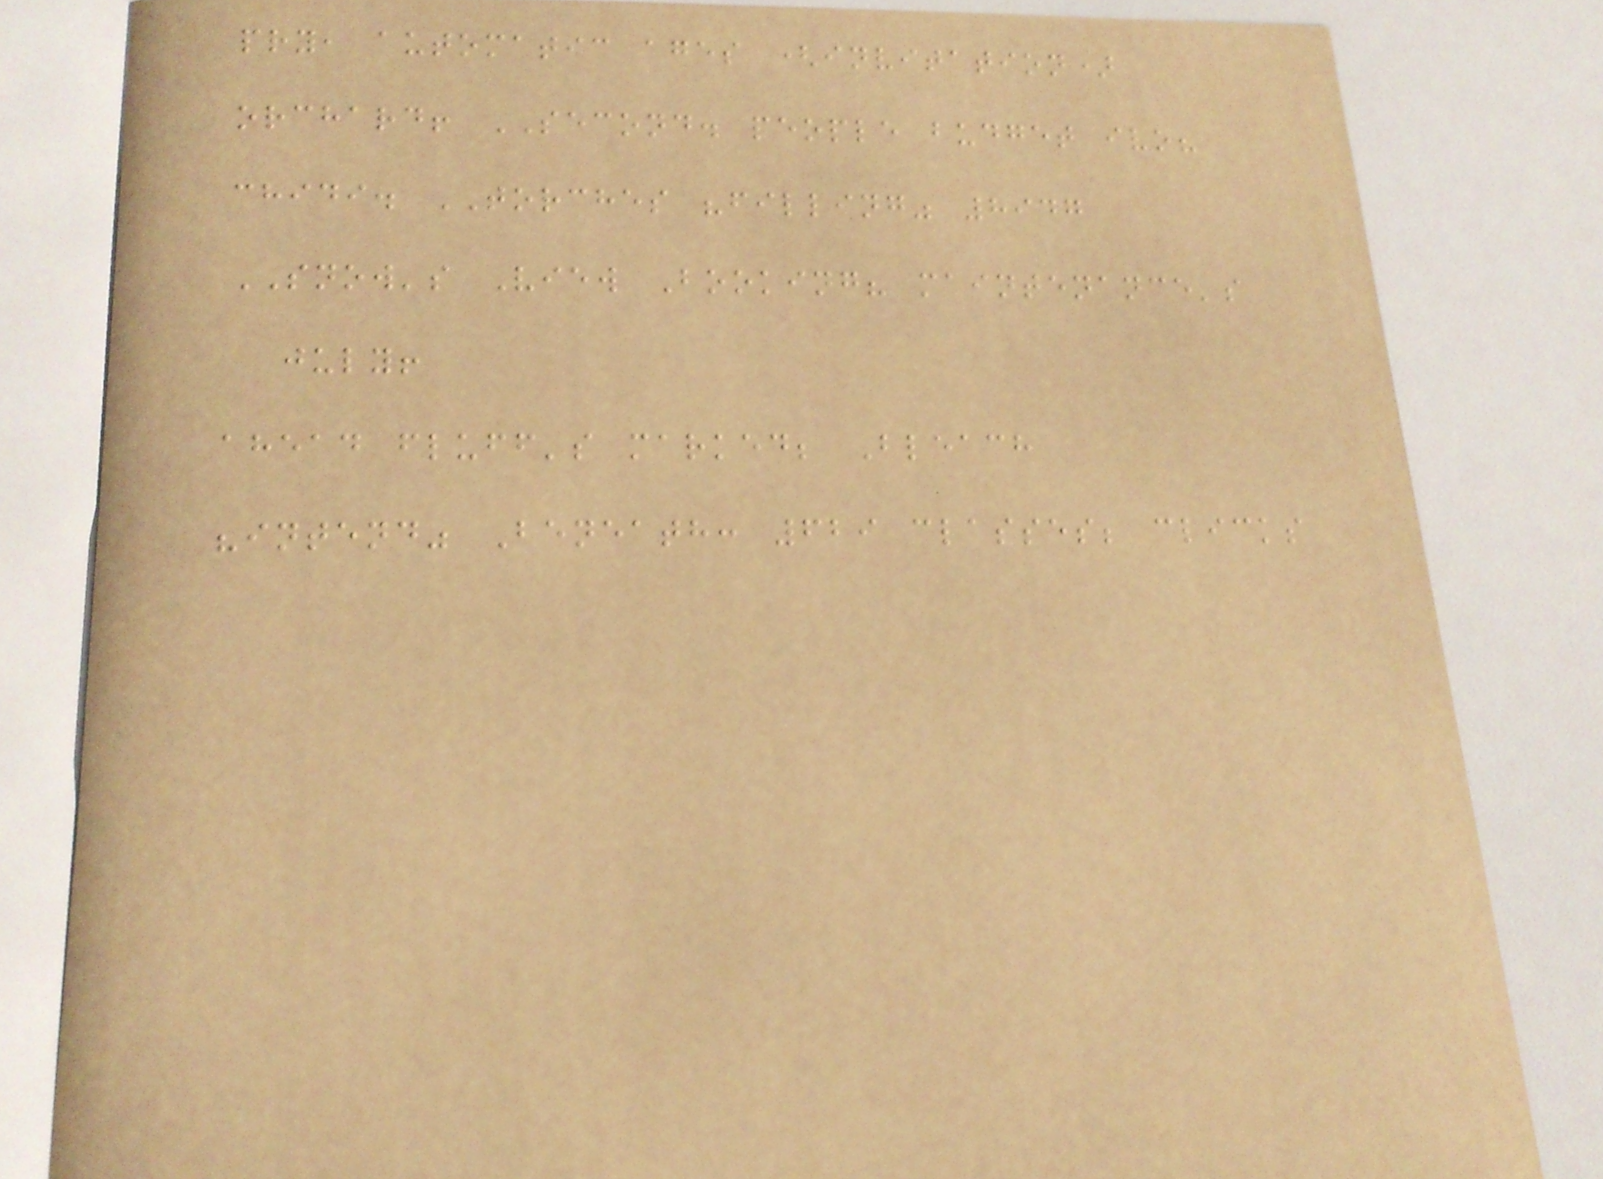pry, automatic ages (invitation)
orchard! SECOND. people budget ivo?
chidi. TORCHES "filling" 8947
SNOW's View Booking? maintenance's
july!
ahead fluff's marked; Bleach
"intend" Beneath: 629 classes; clicks
